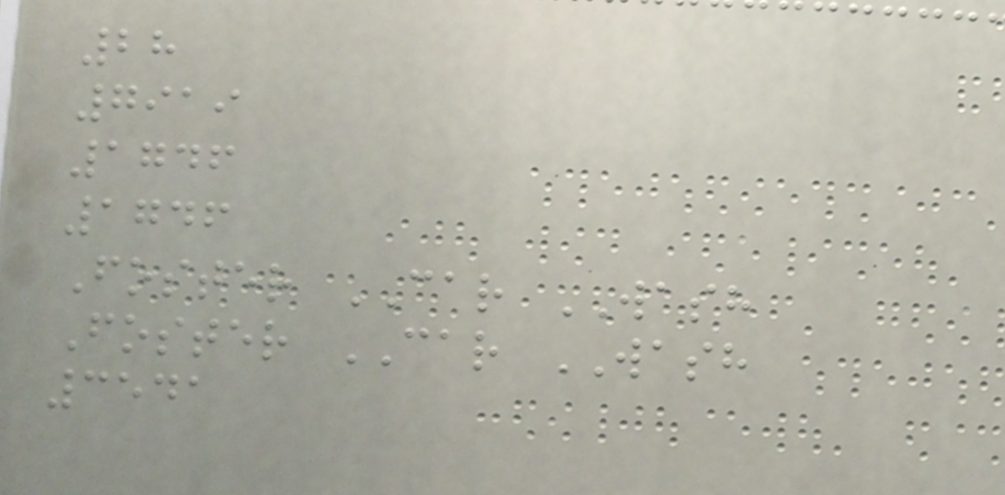28
7919
1746
1746
Foster CAR WASH
Foster CAR WASH
3541
